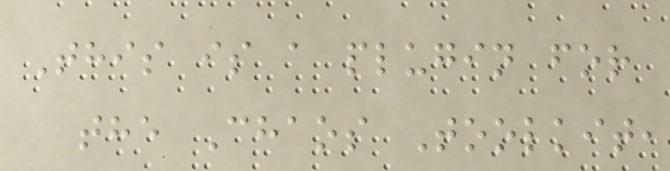This is a plugin for
the Chaos Toolkit,
